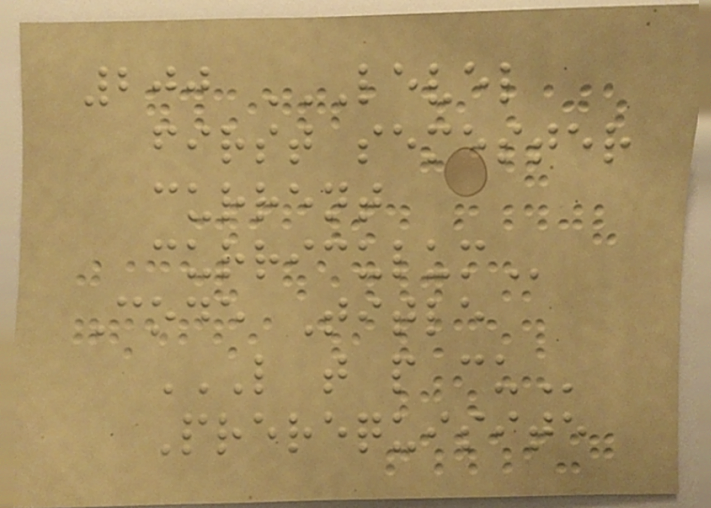200 LEVEL
FIRST SEMESTER
CURRENT
CURRICULUM
Code Title
L T P CU
Prerequisite
